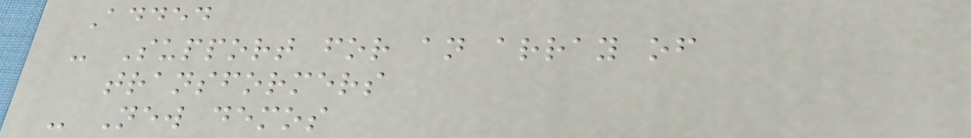Added
- Support for an array of
transformers
- New demos
